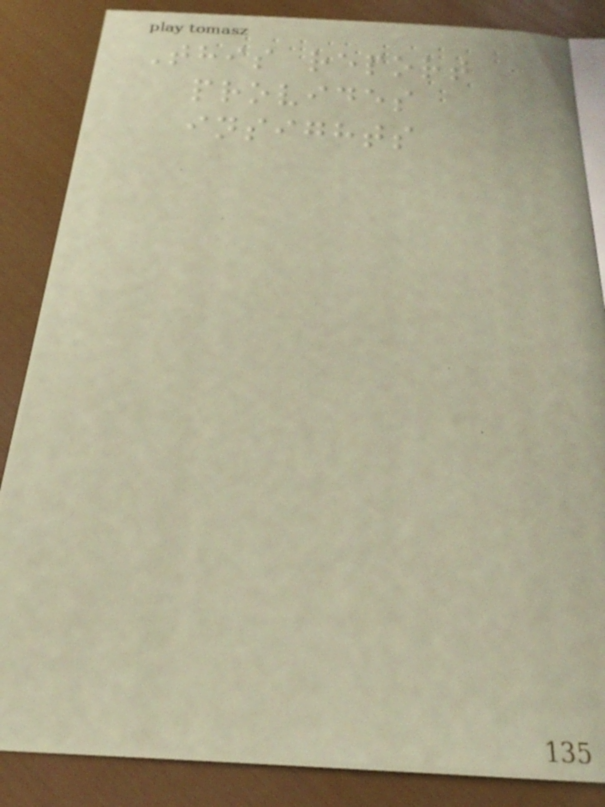This report
provides
insights
